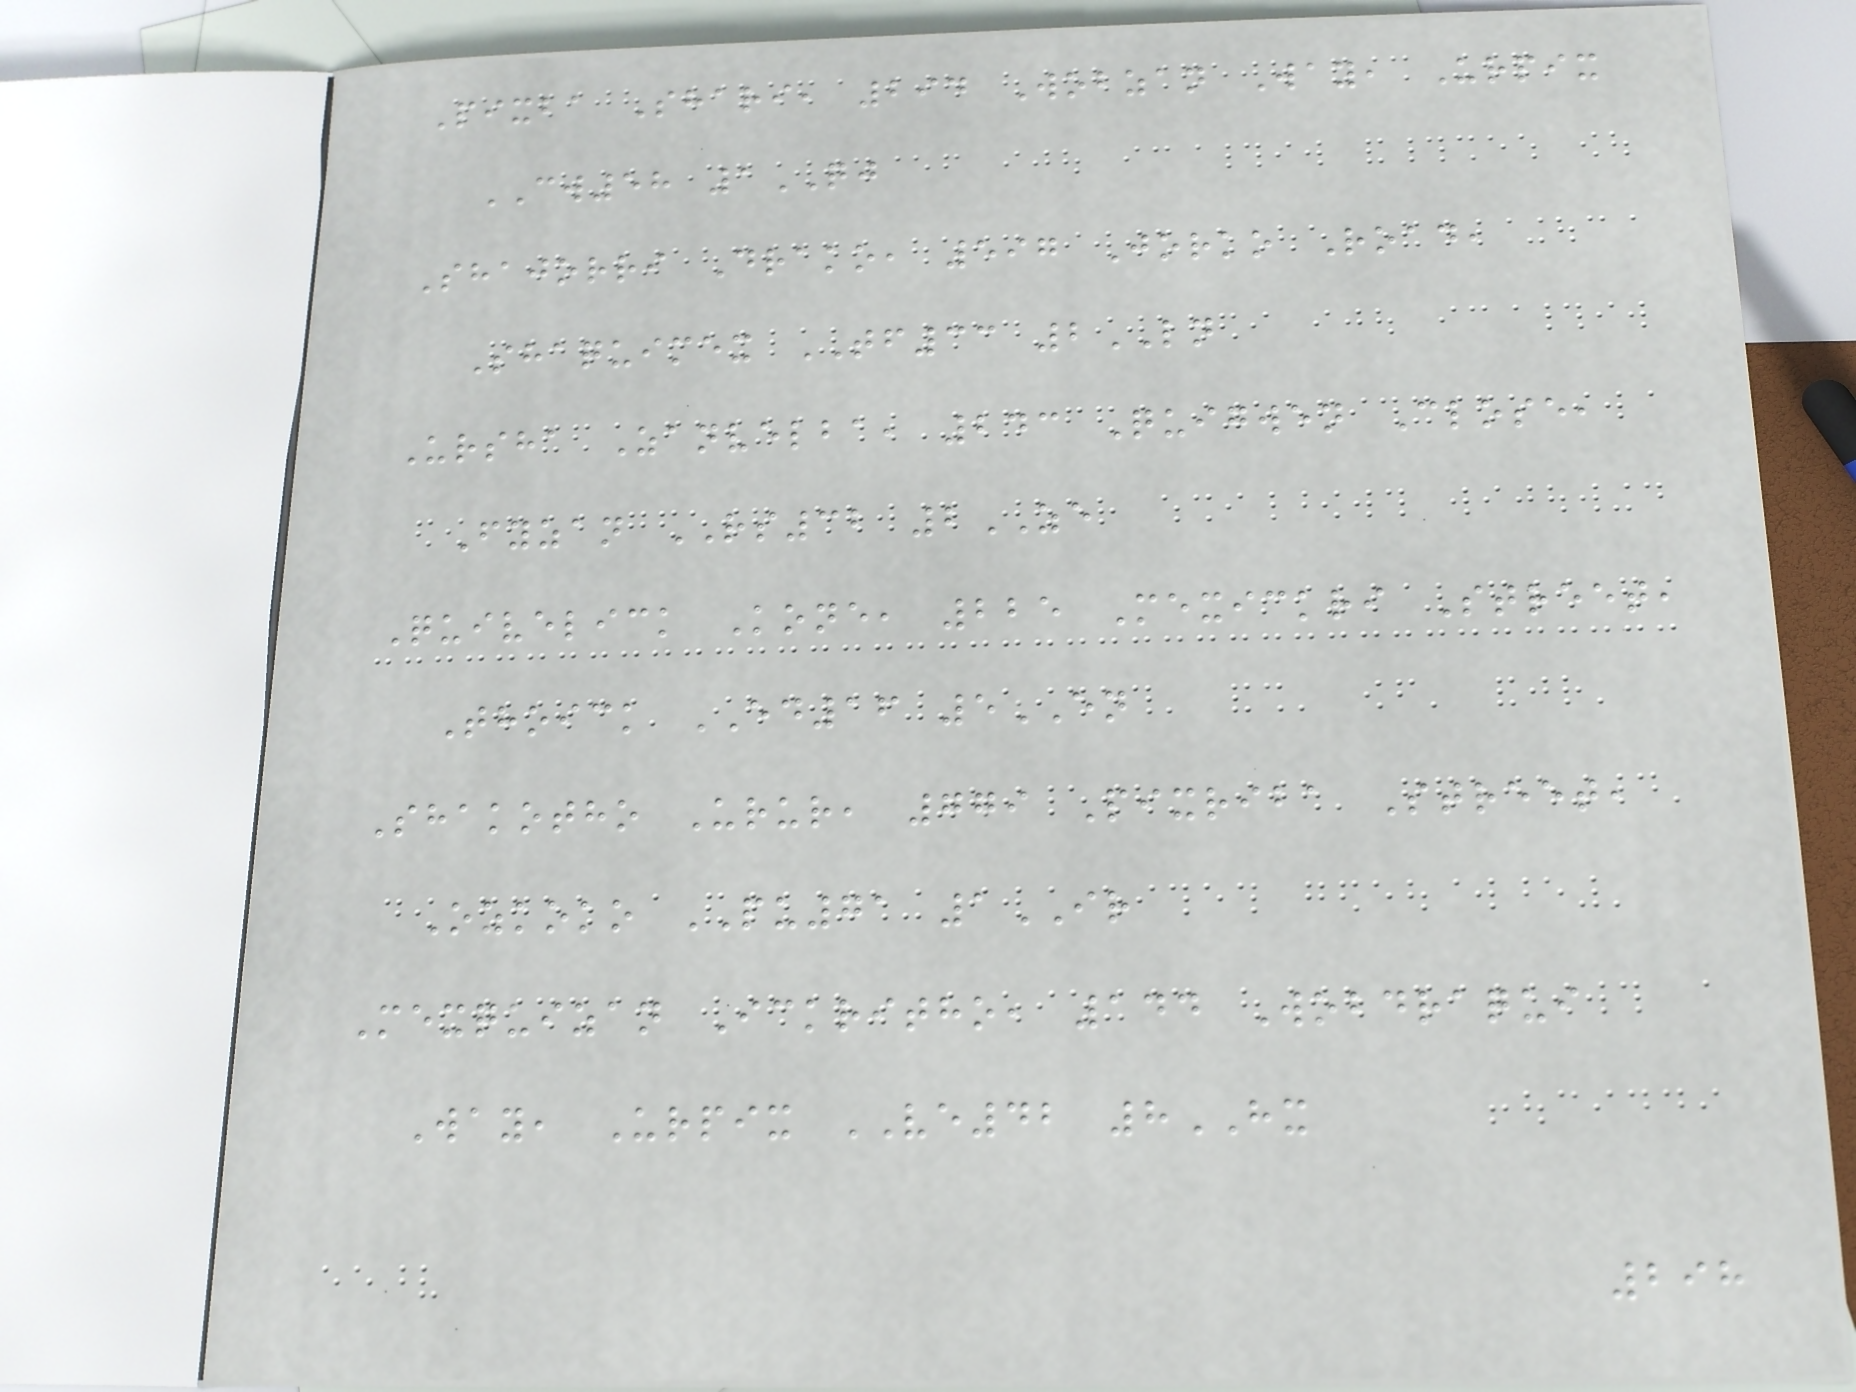Pixba Shari, 294 Wobzan Way, Urpix
CW58 1QJ
Shajorri Drako, 597 Jorko Road,
Shaquimex TF33 2LN
Ursha Zanvelba, 243 Quigwen Close,
Fyzan RS32 2ZE
Quivelick Kone, 225 Mexickri Street,
Thoick ED16 5EN
Shakotho Urur, 779 Pixriba Street,
Ozkoko PU71 1IR
Mexquizan Ickritho, 144 Wobdraqui
Way, Urpix VE42 8HX
298
